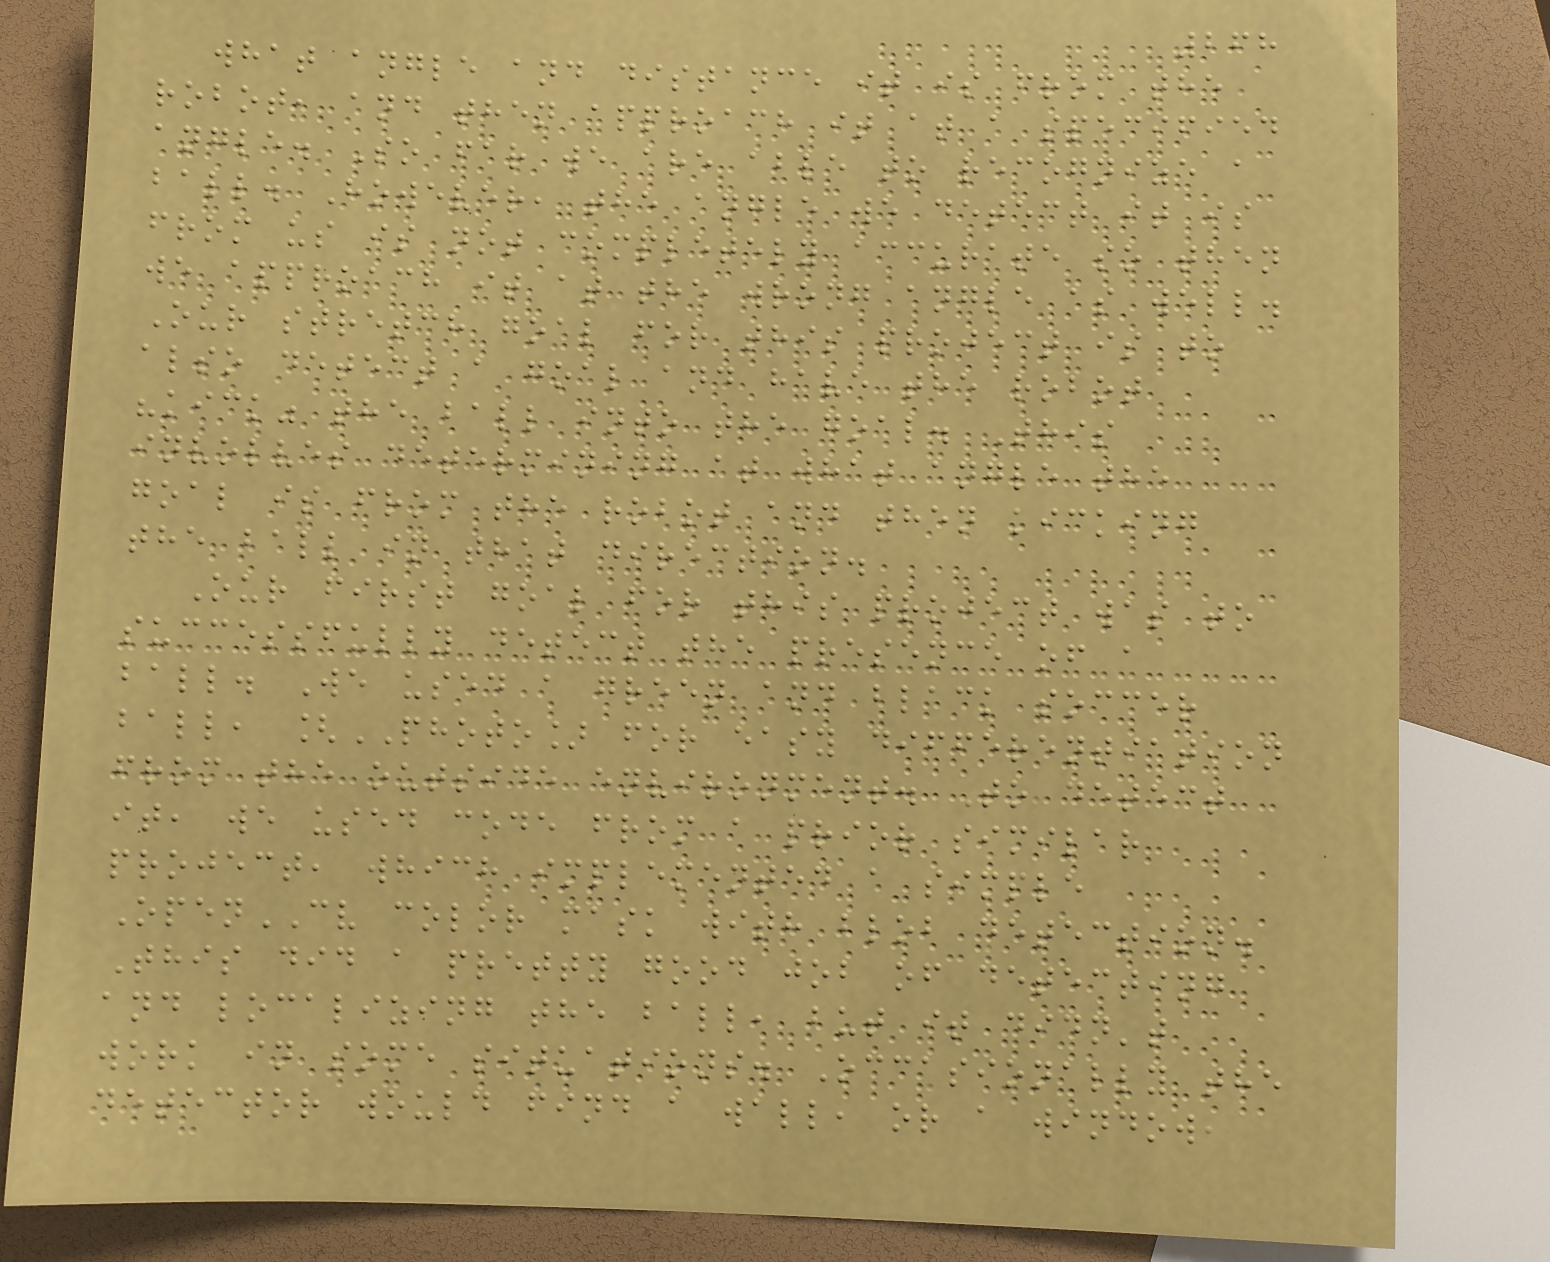268
what angle and distance it is from the
robot, and then approach it at a specified
angle. So far we are able to recognize a
ball. However, the angle we detect it is
from us is not completely accurate so then
we approach it at the wrong angle as well.
Our stretch goal for this project is to
also detect a goal and have the robot
"kick" the ball into the goal. This
involves determining at what angle the
goal is from the robot and then kicking
the ball in that direction.
Our first goal for this project was to
successfully detect the presence of a
ball. We used a green and black soccer
ball, [PHOTO] for easy differentiation
from the outside environment. To detect
it, we used code from a prior similar
project, which implemented a simple
OpenCV color mask with blob detection.
This did a pretty good job of detecting
and localizing the ball, but it didn't
work in some situations. Occasionally the
detector would find a wall, or a window,
